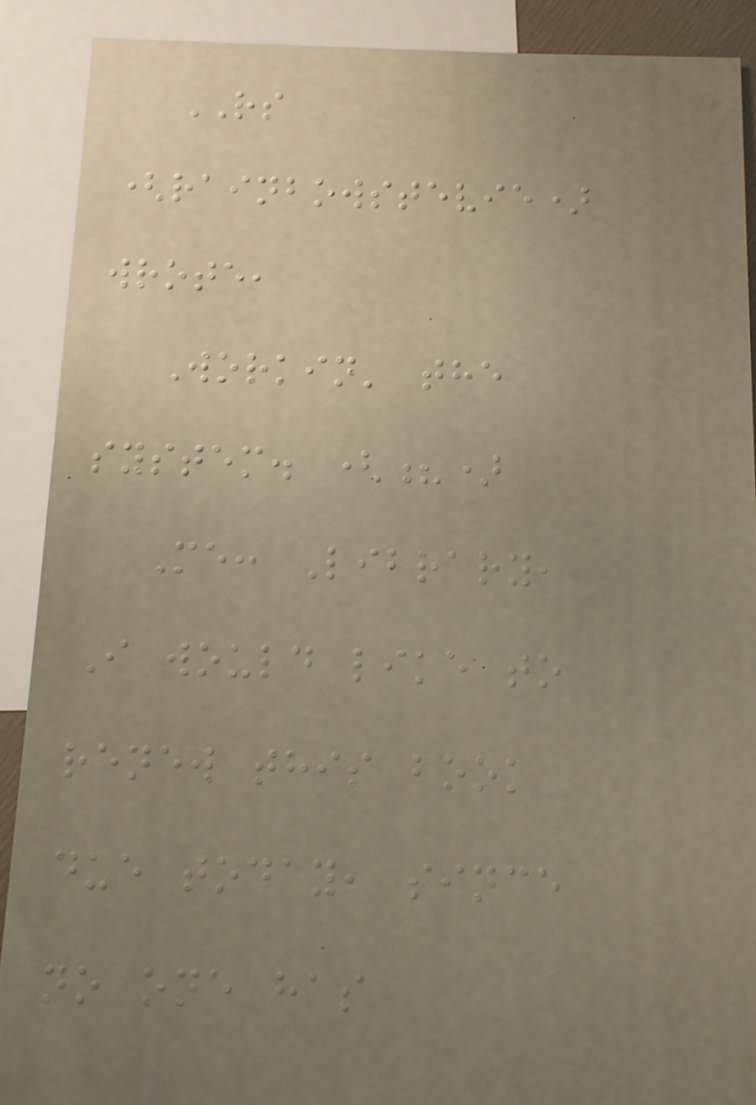RS
(rainbowstevie)
wrote,
Workin' the
system. (?)
Me: Library,
I would like to
renew this book
due today, since
no one has
